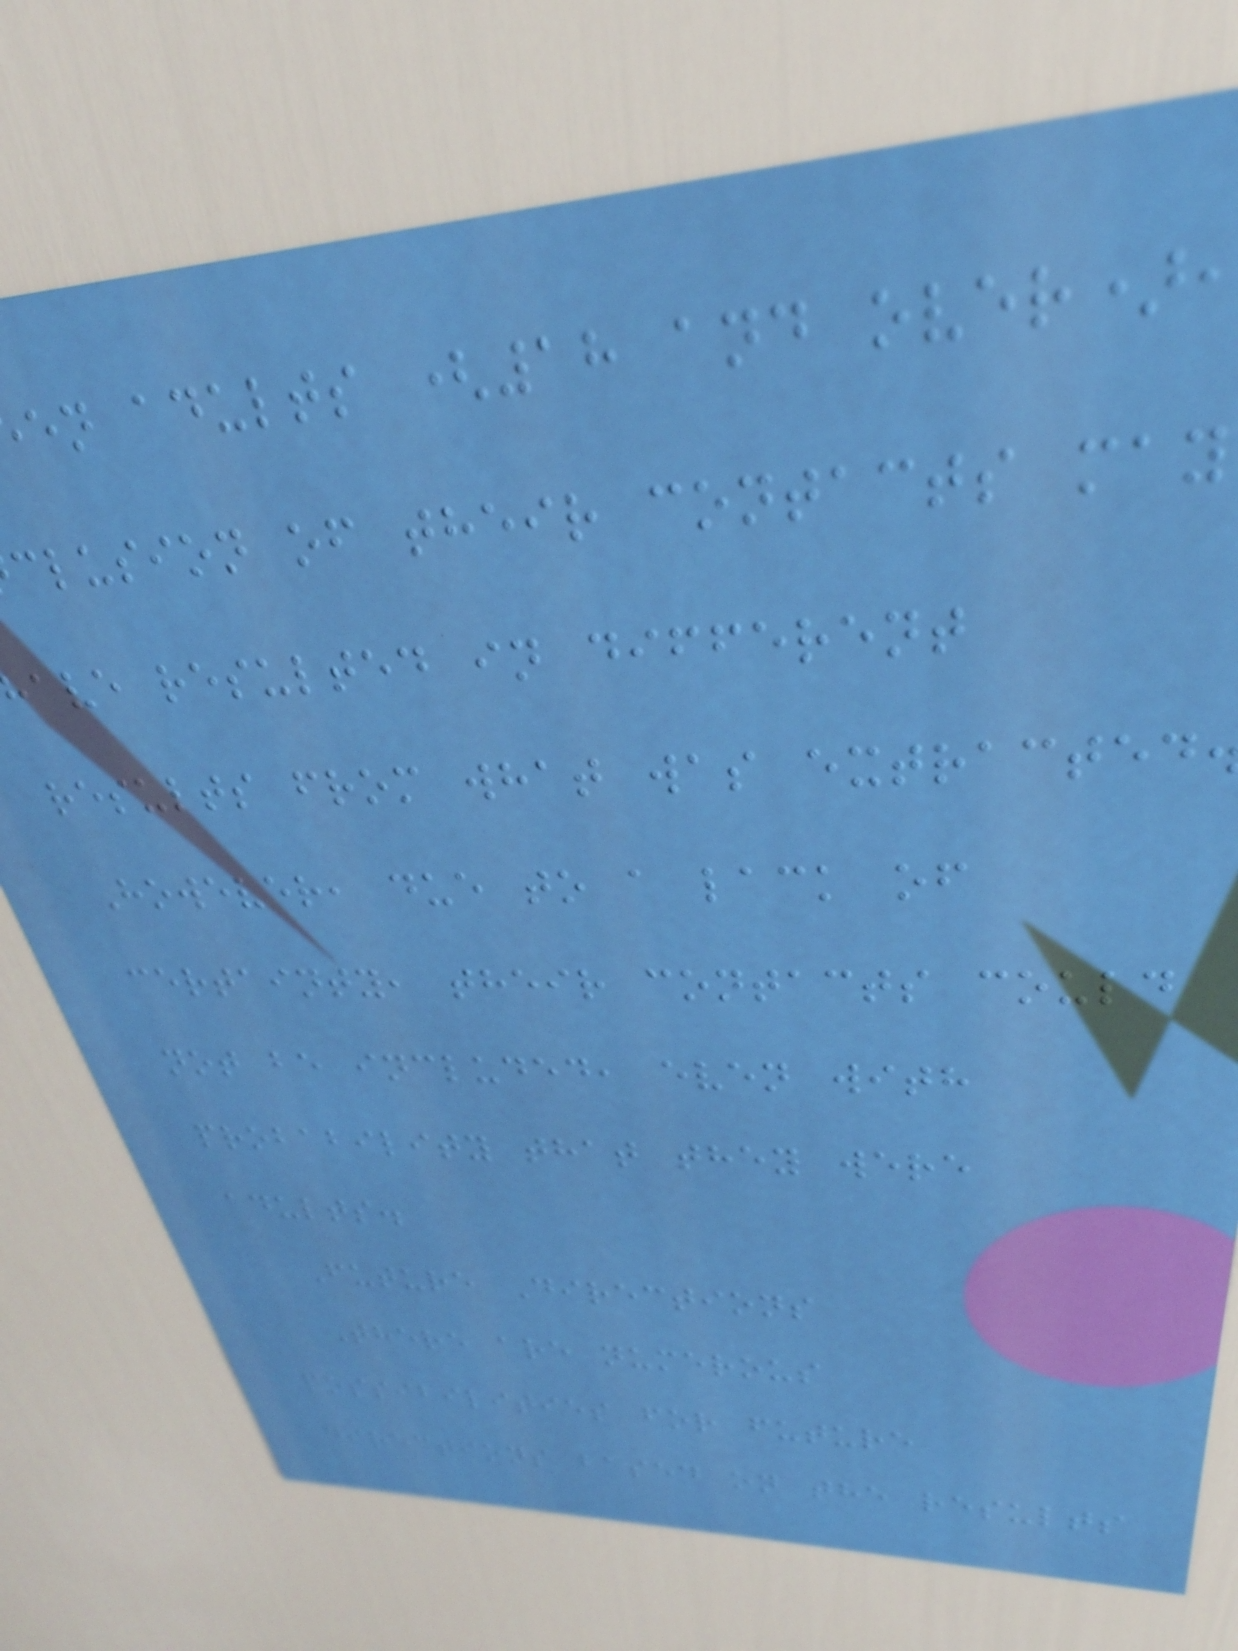en adults (18 and over)
clusion of their contacts may
ave resulted in different
results from what was extracted
However, due to a lack of
certainty, their contacts could
not be included, even with
probability that they were
adults.
Future Directions
There are numerous
possibilities for future
directions based on the results
